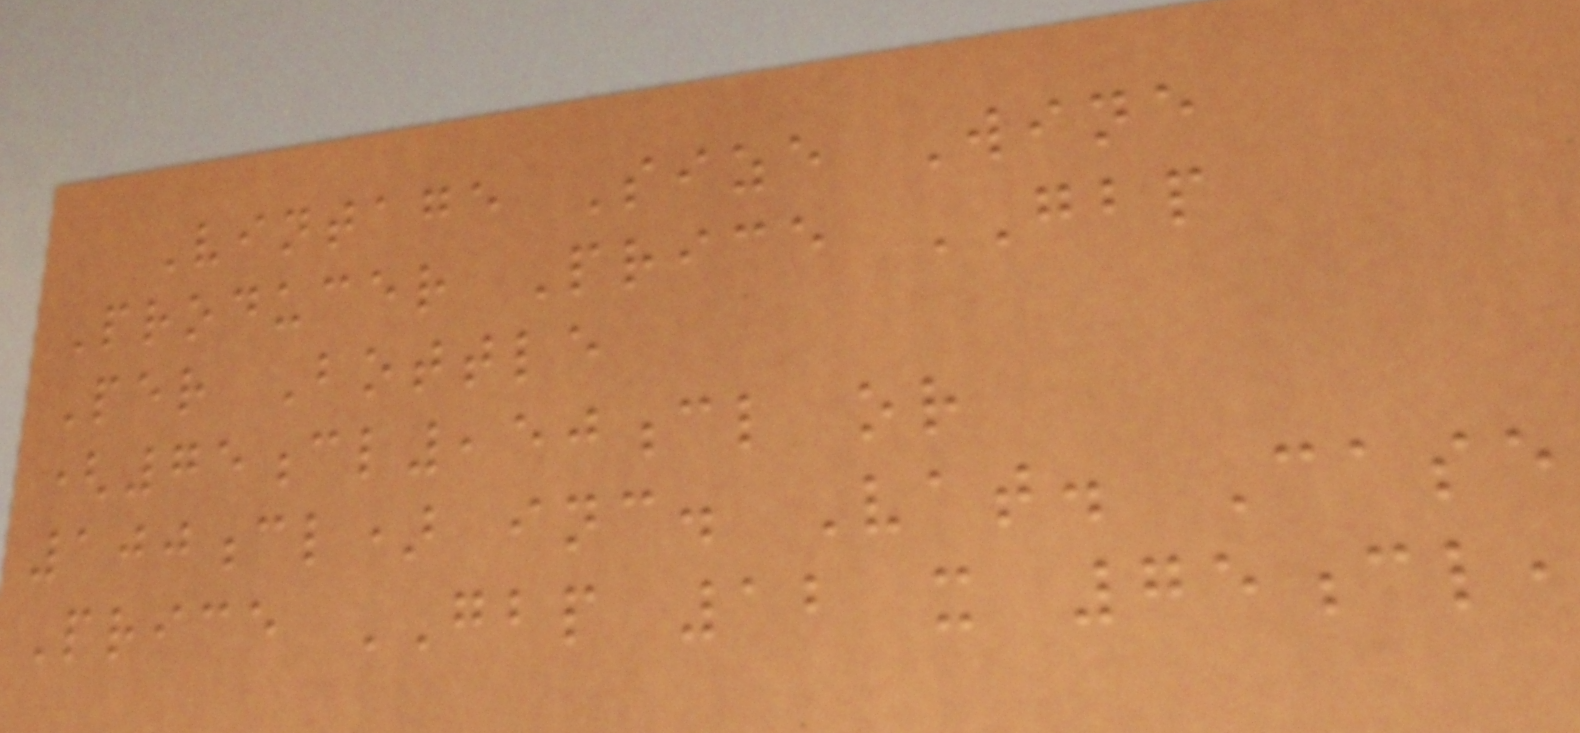Vintage Size Wine
Producer Price GBP
Per Bottle
(75cl,50cl or
100cl) inc. Vat. Case
Price GBP 12 x 75cl,
